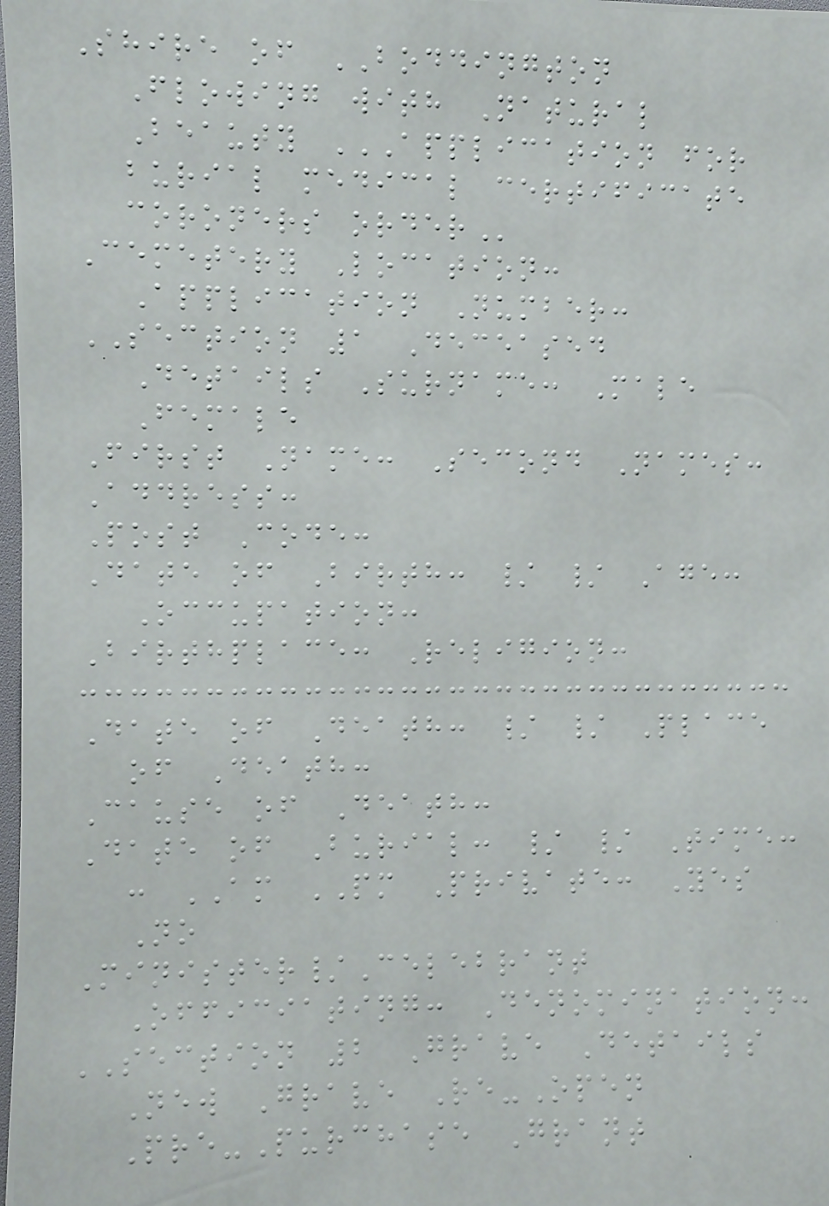Shire of BODDINGTON
Flowing with Natural
Beauty APPLICATION FOR
BURIAL MEDICAL CERTIFICATE
CORONERS ORDER
Cemetery Location:
Application Number:
SECTION 1 Deceased
Details Surname: Male
Female
First Name: Second Names:
Address:
Post Code:
Date of Birth: / / Age:
Occupation:
Birthplace: Religion:
Date of Death: / / Place
of Death:
Cause of Death:
Date of Burial: / / Time:
: AM PM Private: Yes
No
Minister/Celebrant
Officiating: Denomination:
SECTION 2 Grave Details
New Grave Re-Open
Pre-Purchase Grant
